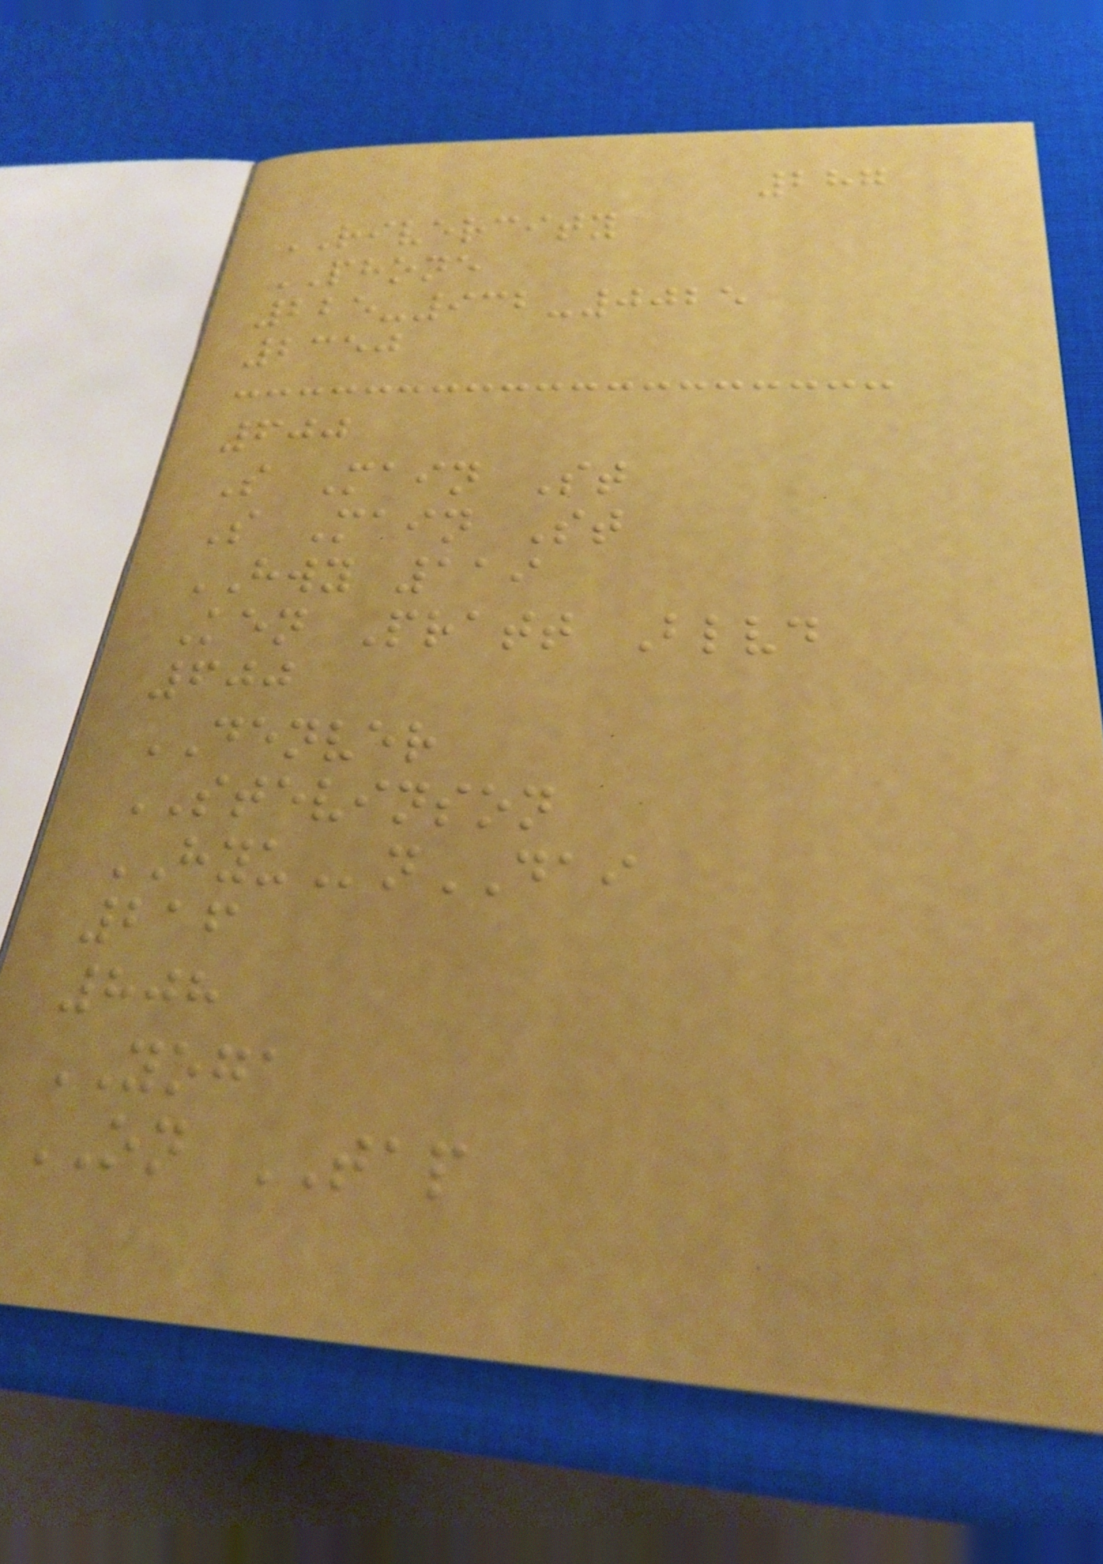287
RIVERCITY
PHONE
225-932-0025
2350
600
S Main St
S Main St
HWY 119
Ken Pratt Blvd
600
DENVER
STEVINSON
HYUnDAI
216
808
YOGA
ON TAP
